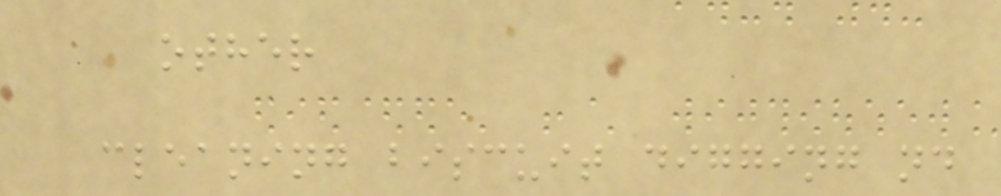other
cleaning biscuit digging nd
